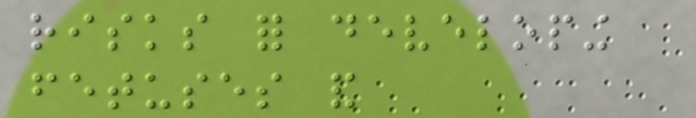risks for developing
fetuses and
